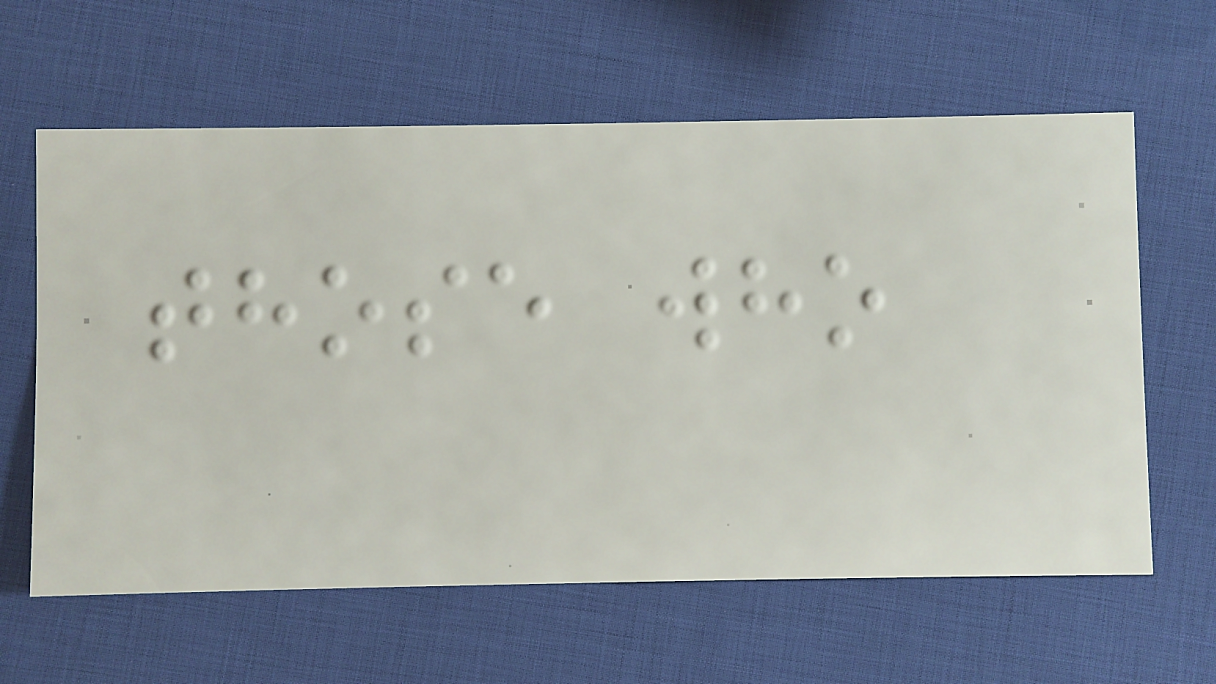those who
